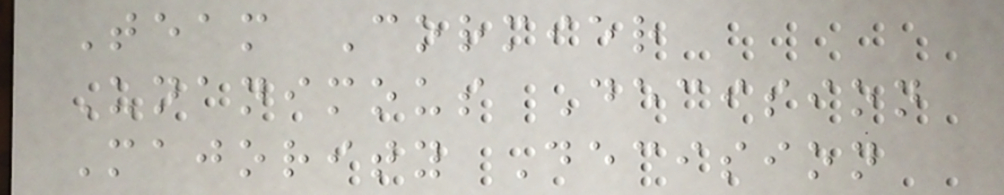Team Cormier
Unanimous Decision
Majority Decision
